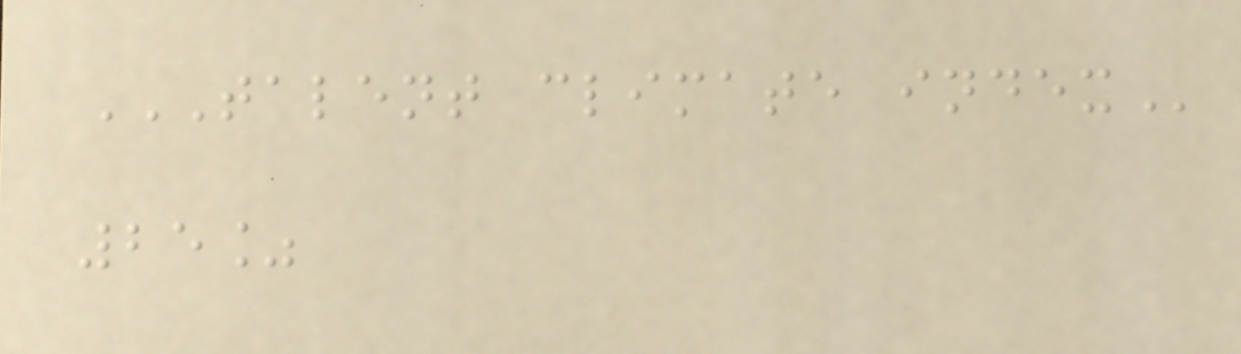TALENT CLIMATE INDEX
25%
